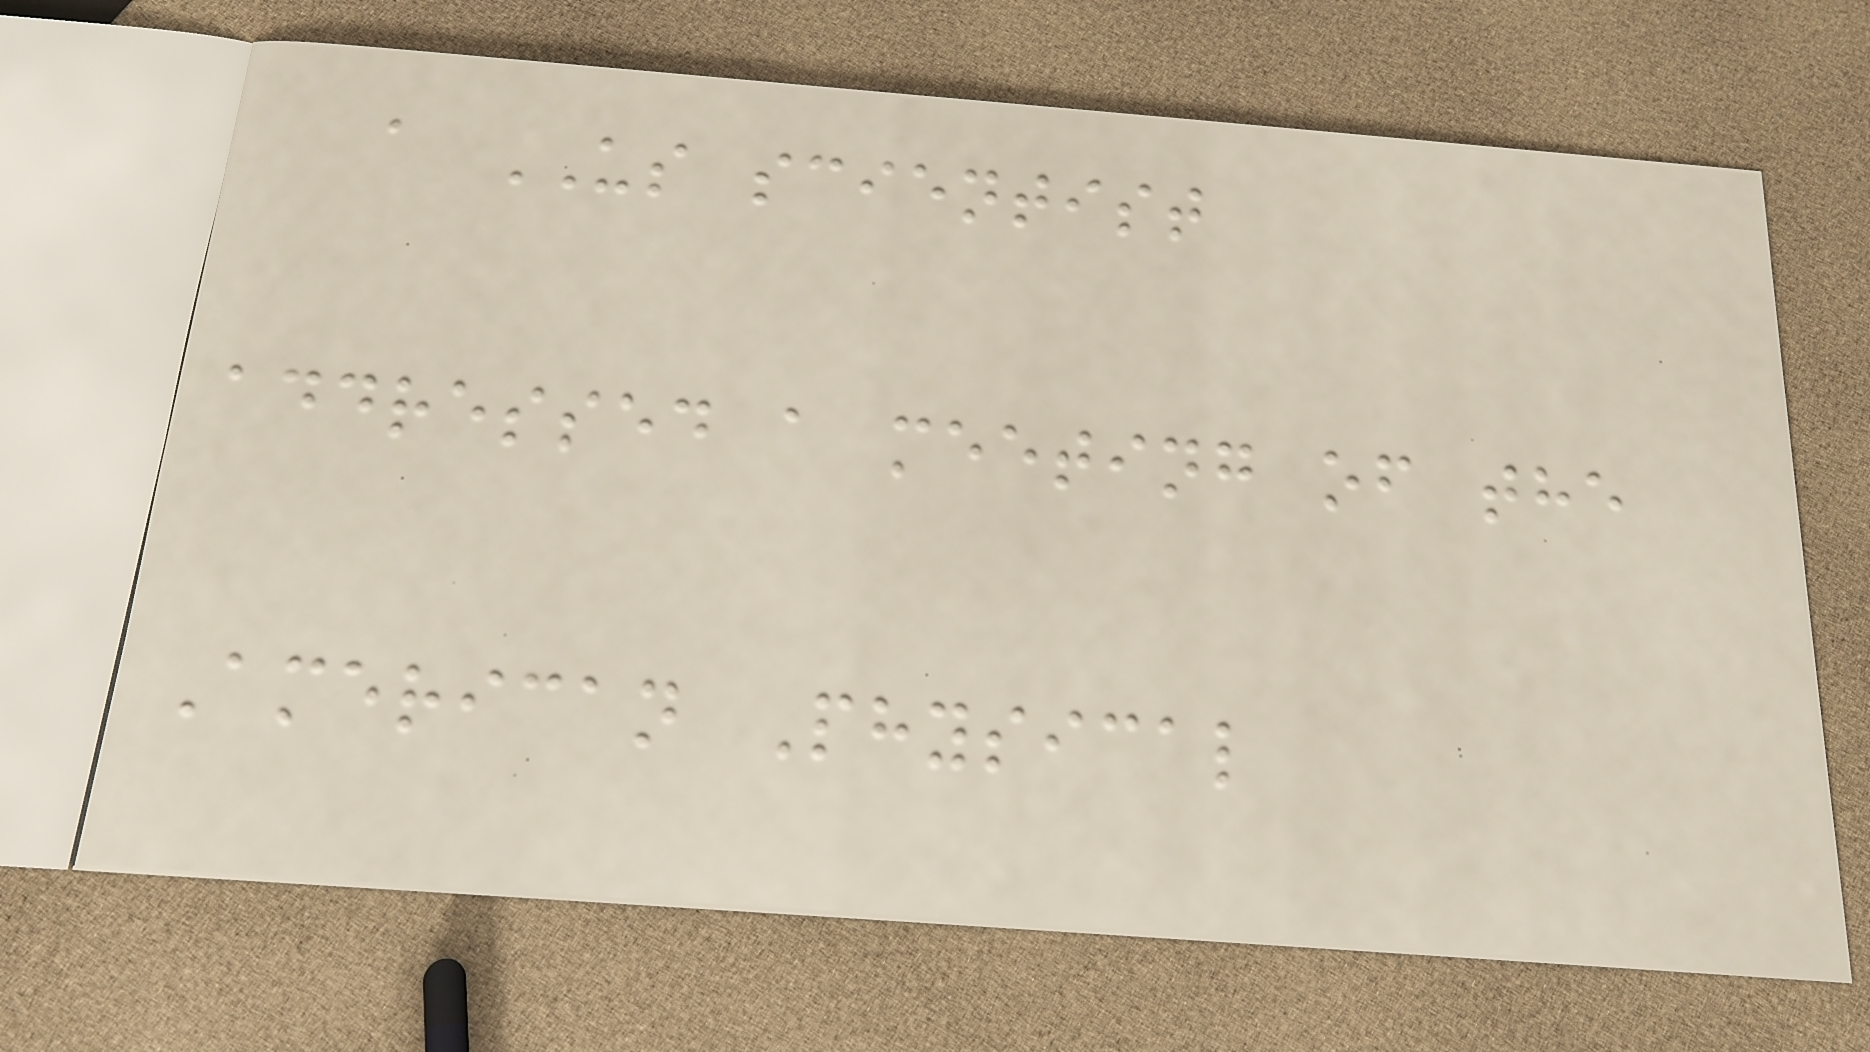a US scientist
addressed a meeting of the
American Physical
